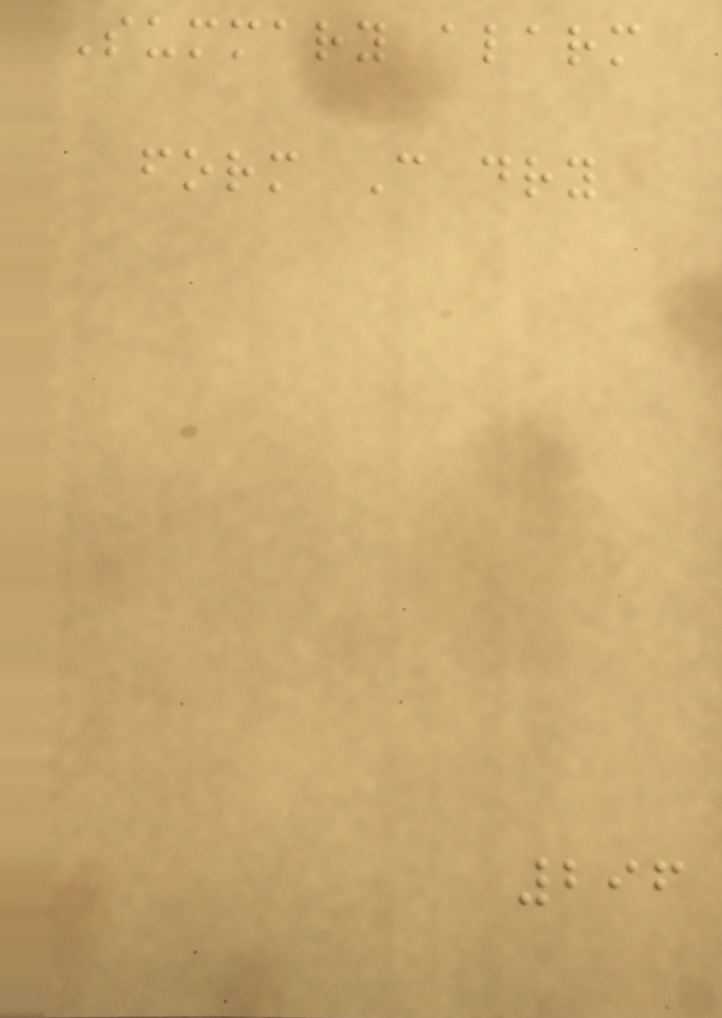Summary alarm
form C dry
296
